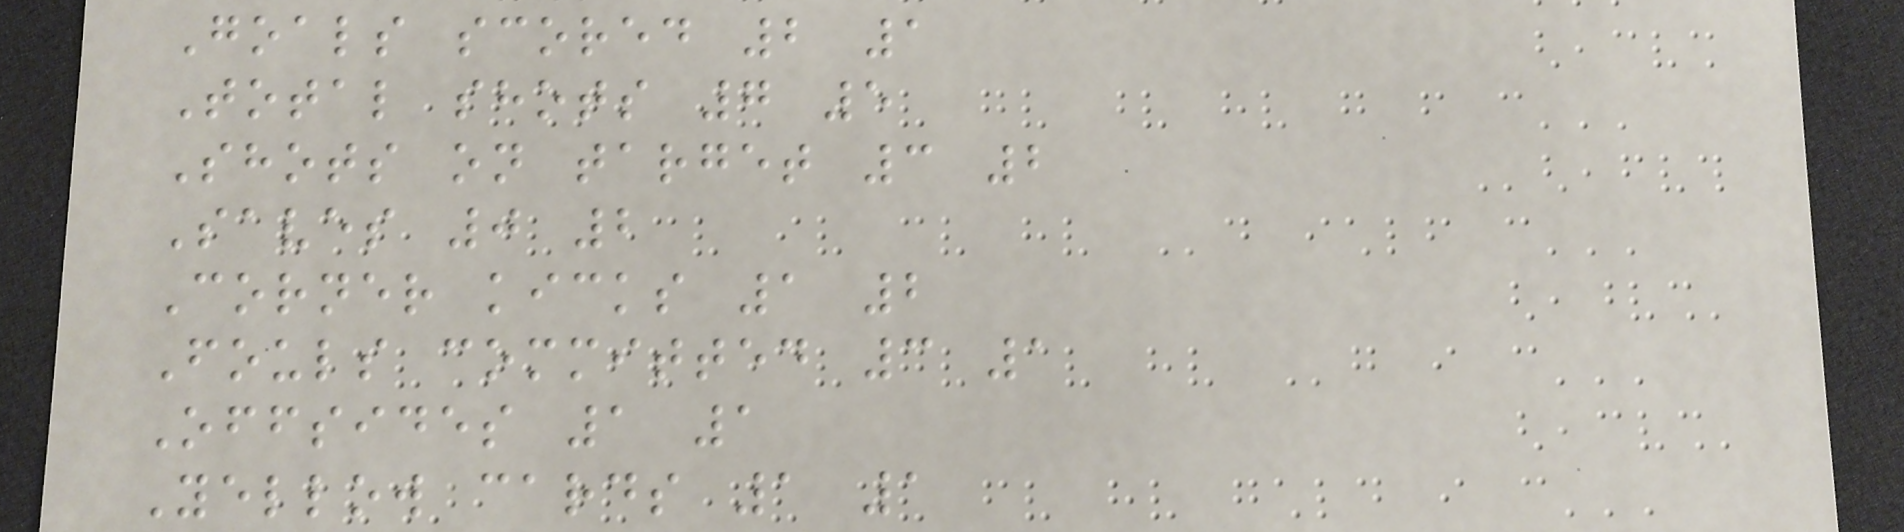Goals scored 2 1
Total shots 7 5
Shots on target 3 2
Saves 0 2
Corner kicks 1 2
Fouls committed 3 1
Offsides 1 1
Yellow cards 1 1
